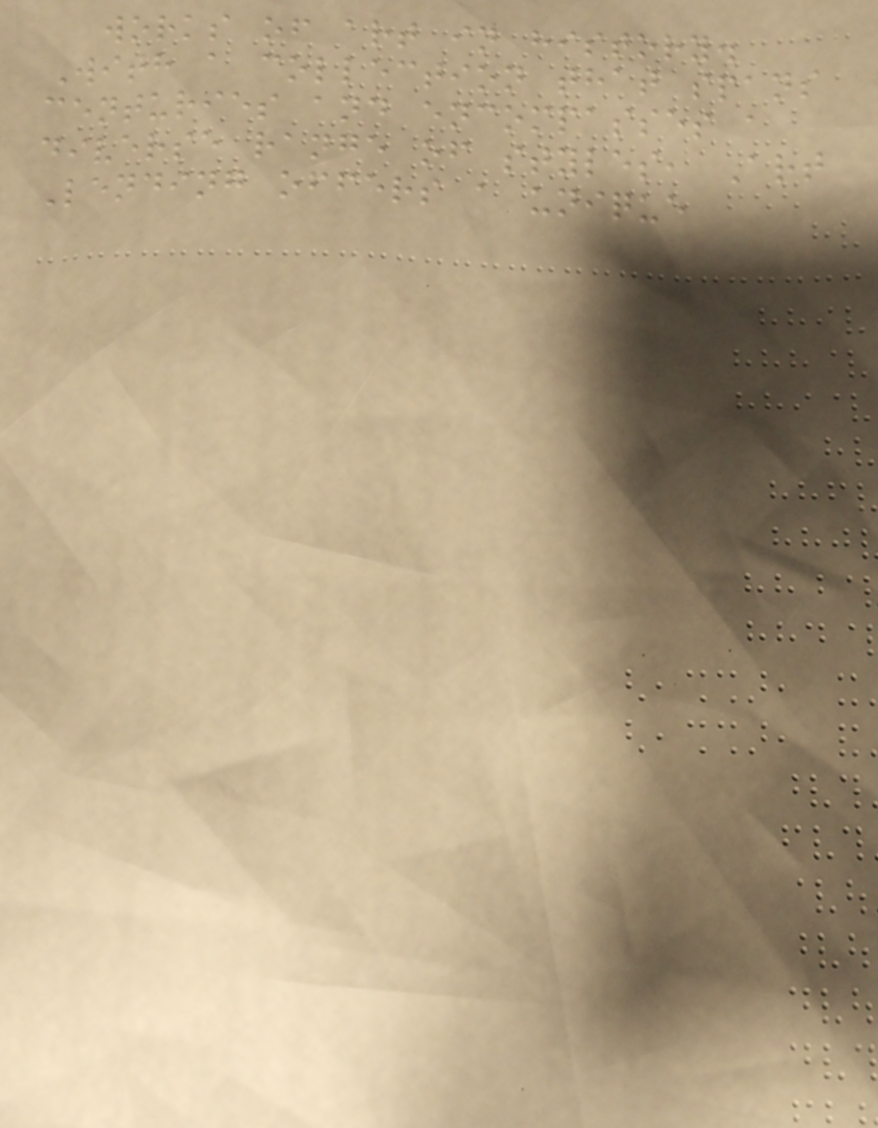works of art in history.
With a collection that spans
centuries and encompasses a
diverse range of styles, Art
Lending offers a unique
